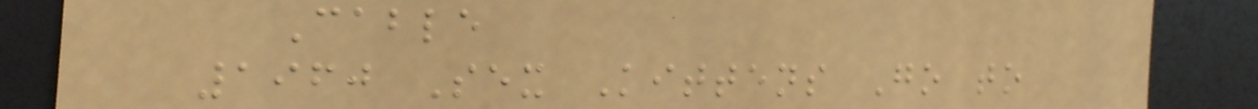Cable
1960 Sex Kittens Go to
